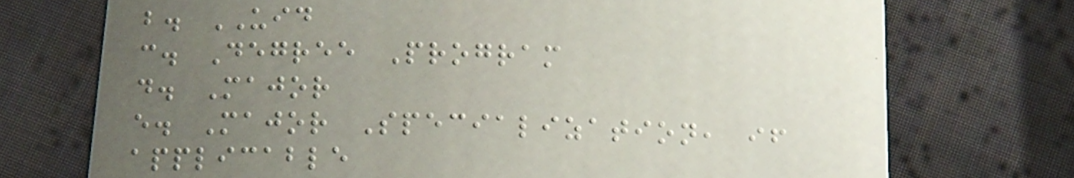b. UID
c. Degree Program
d. Major
e. Major Specialization, if
applicable
